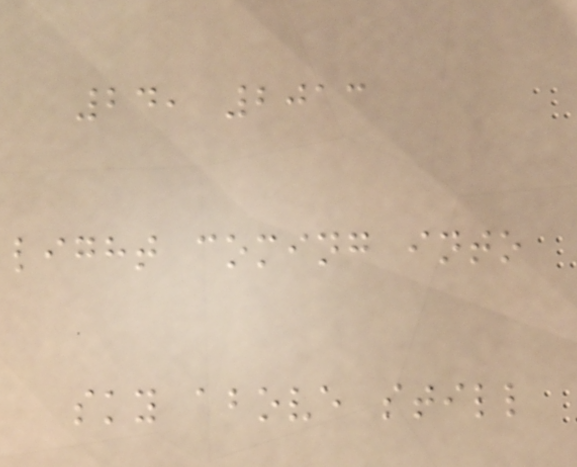24, 2013
light coming into
sky above still
